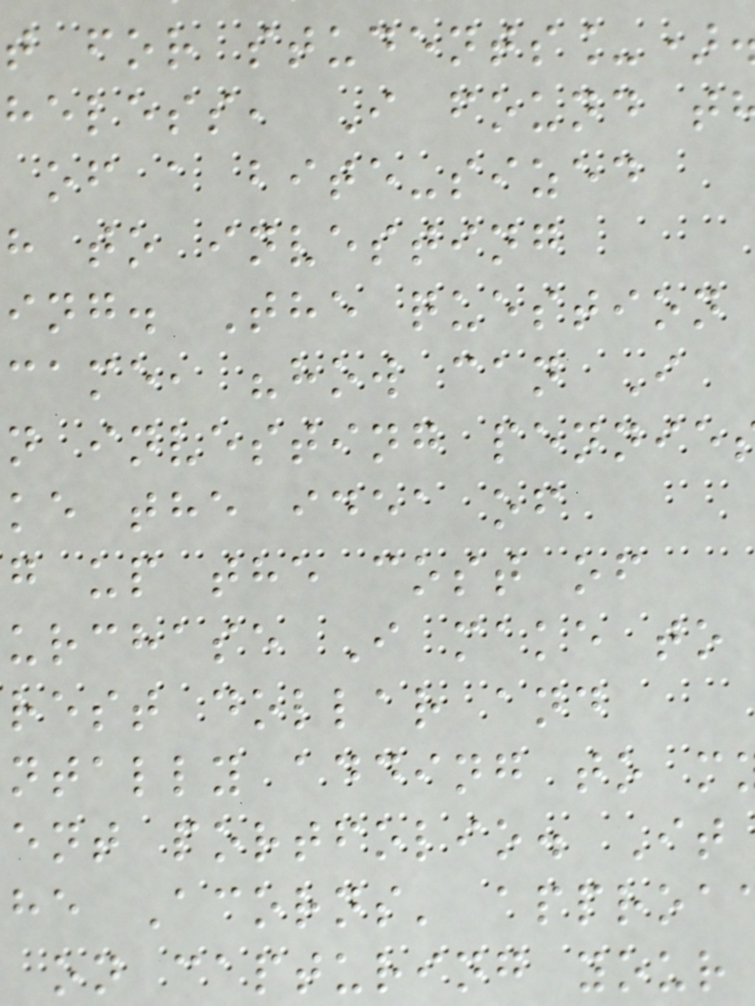t for students_)
heless, I found t
of a bite-sized
h to investing
ing. The question
came, "how can I
n investing pennie
ke the idea of
g up the cost of
urchase I make to
rest dollar and
ntally adding to m
ent portfolio. It
he Acorns' approa
on capturing your
